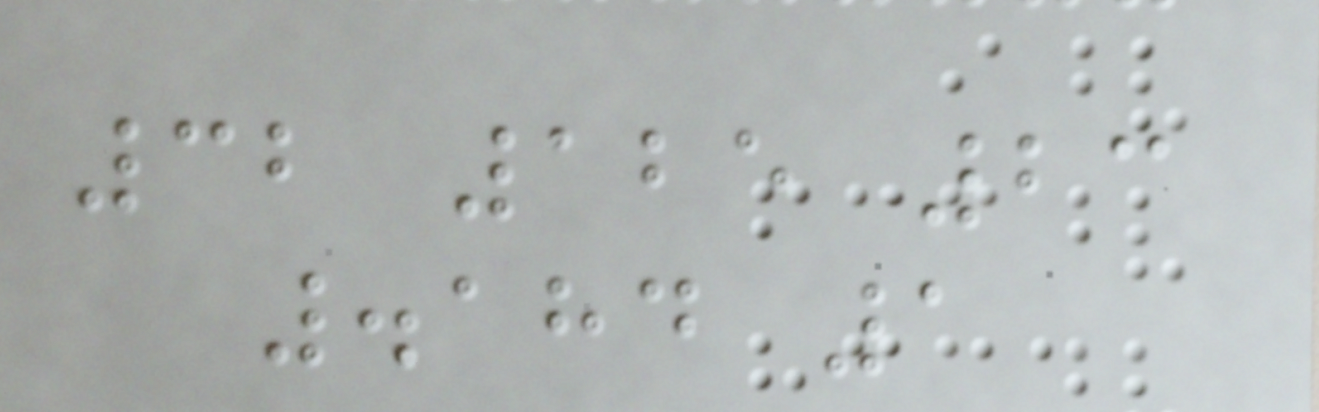32 125 23
.184 1
